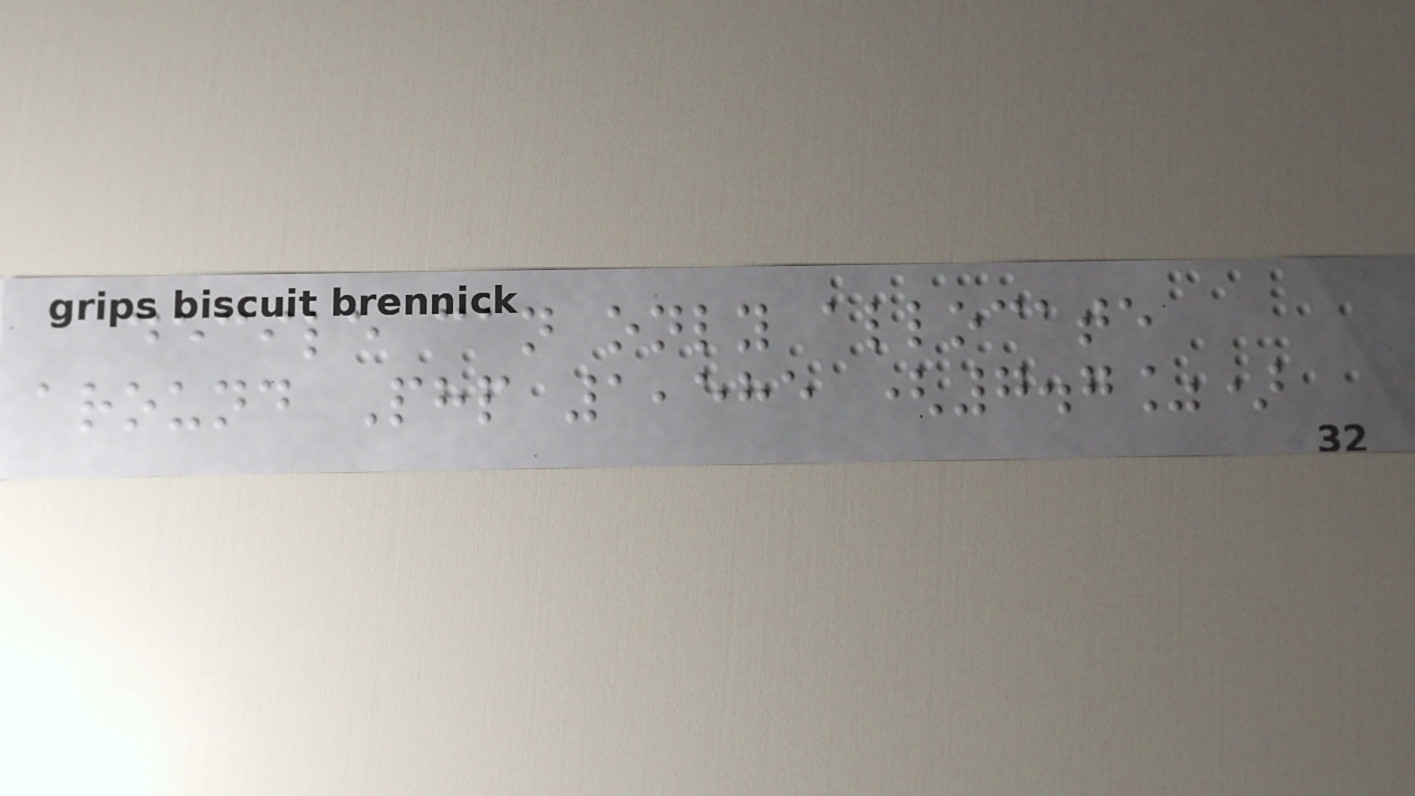decile can only allocate
around Php 1,585 (7.7%)
